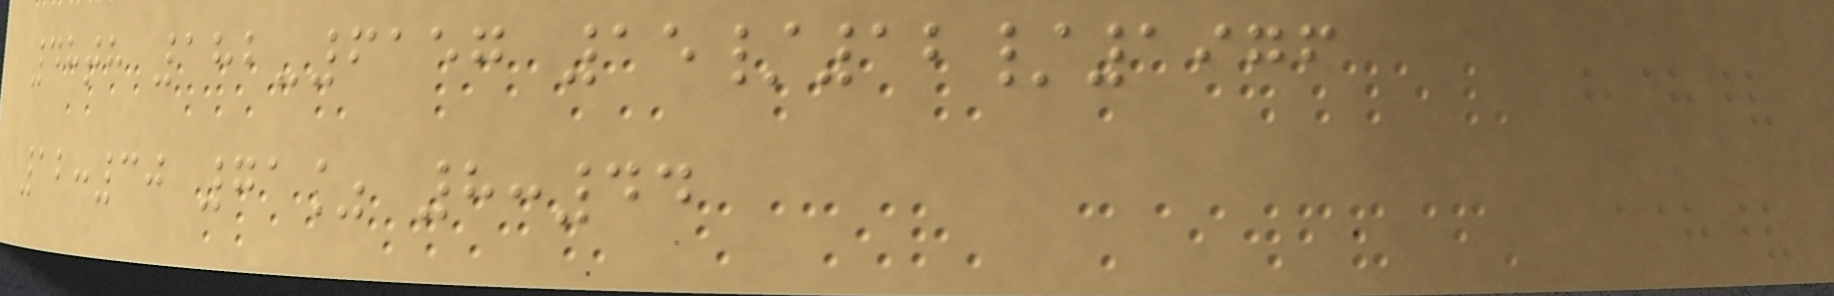48th 182-6157 15/12/1976
12:30 71% 8:44
